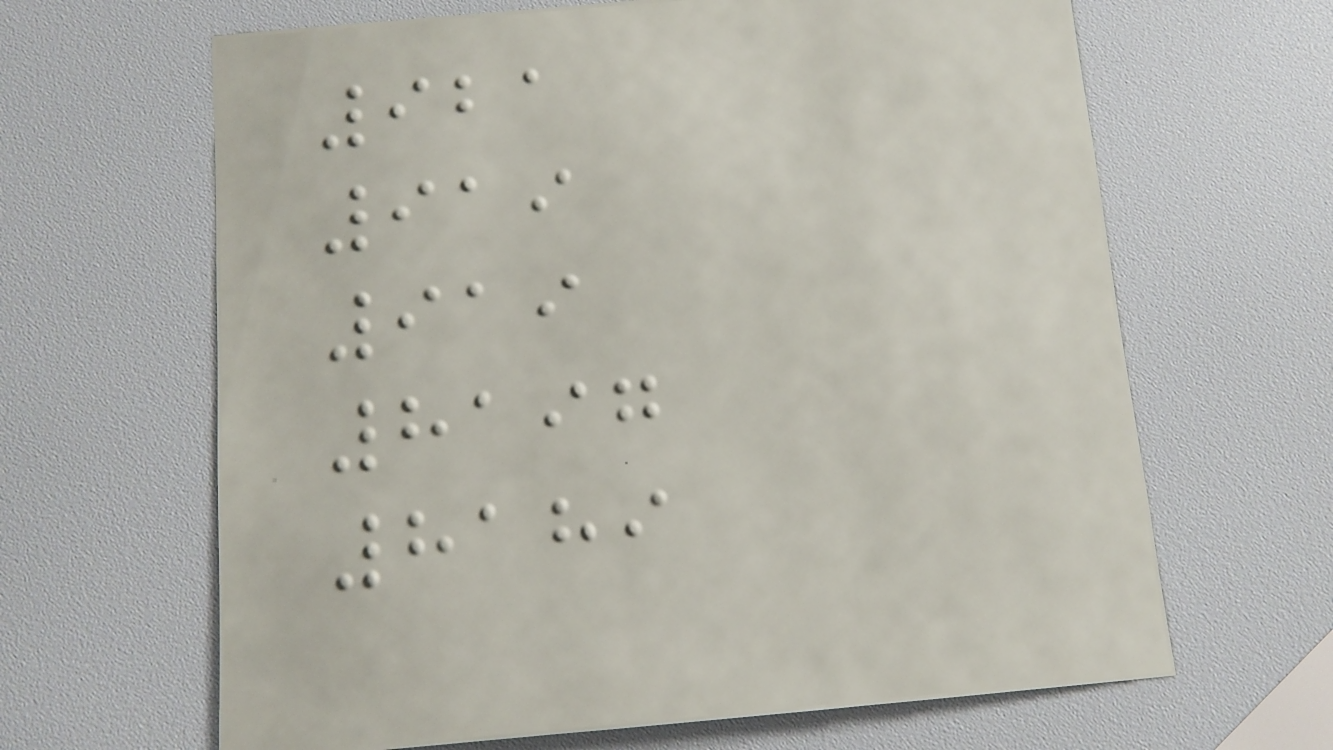921
919
919
8197
8189
